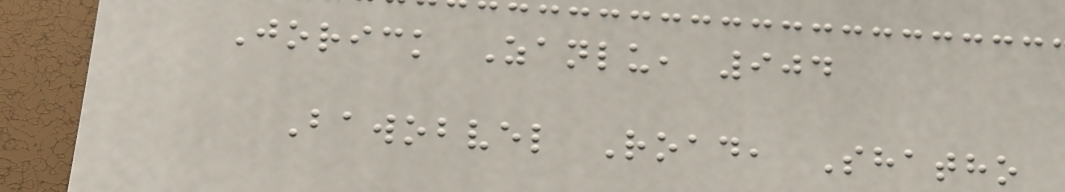Jorick Zanlu, 904
Bawobvel Road, Shatho
